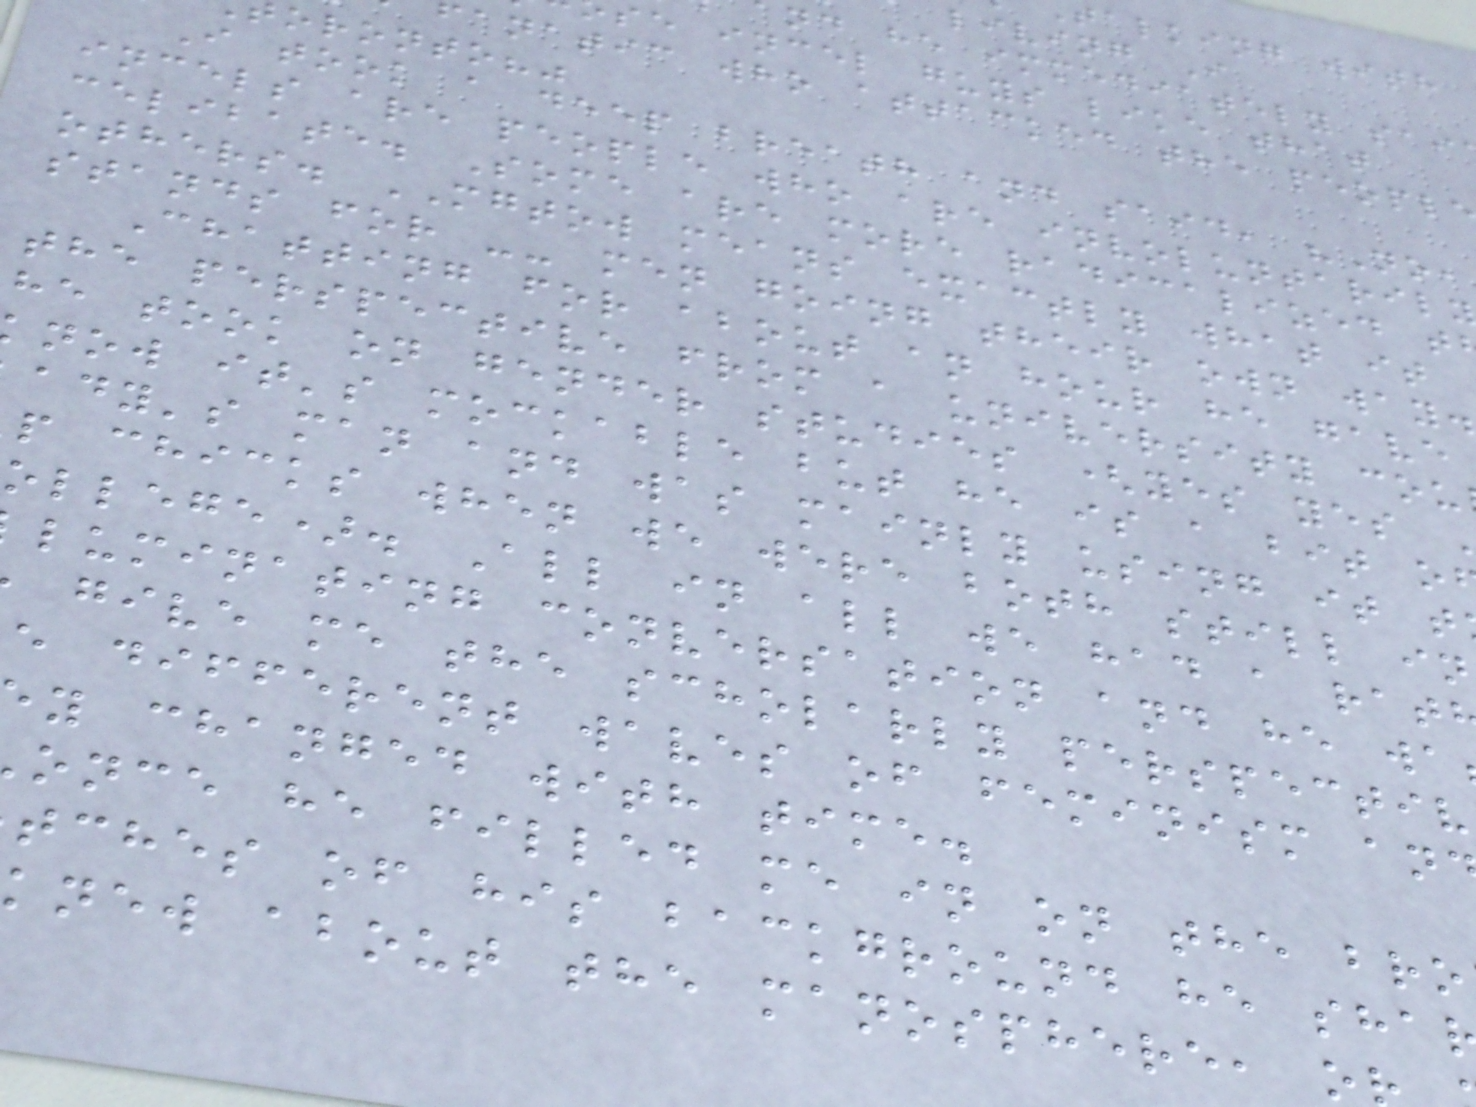talking with
living I
nd he immediately sai
se incel guys like that
fanatic who attacked the peopl
oronto?"
I took a deep breath and said, "No,
incels are people who are involuntaril
celibate. Some are more radicalized t
others. MGTOW means exactly what it
stands for -- men going their own way.
Chatting for about an hour he gave
the perspective from a university cou
he took on gender studies (yes yes
now it's mockable but he is a bit o
ady's man and was mainly using it t
p chicks when we were both still in
ollege). All in all we had a rat
luminating conversation and he wa
give me the scholarly perspectiv
e different waves of feminism an
y changed with time.
once he filled me in on the bro
tches of his background he sha
knew about the manosphere, o
